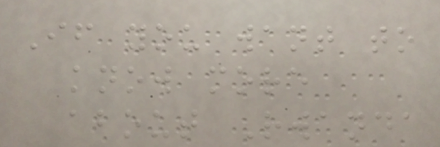If you want to
know more
about Rwanda
